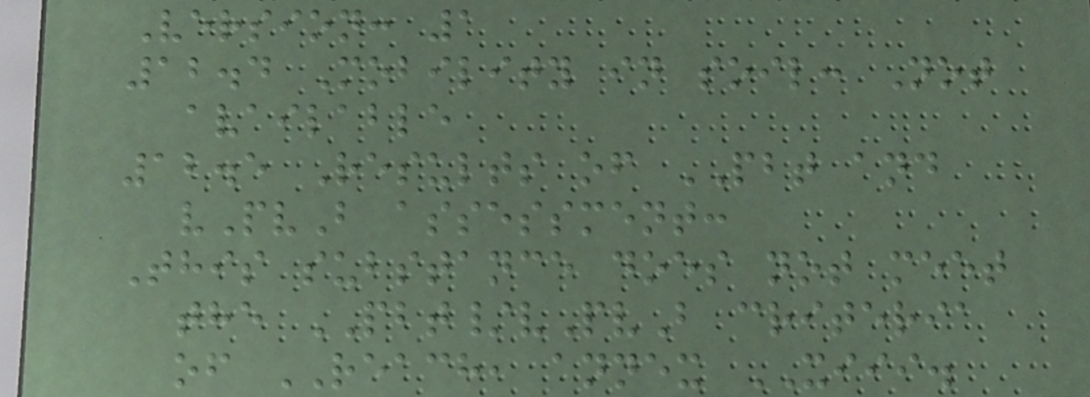Version: 1
12.4 Mobility in soil: Not
available
12.5 Results of PBT and
vPvB assessment:
This substance does not meet
the PBT/vPvB criteria
of REACH, annex XIII.
